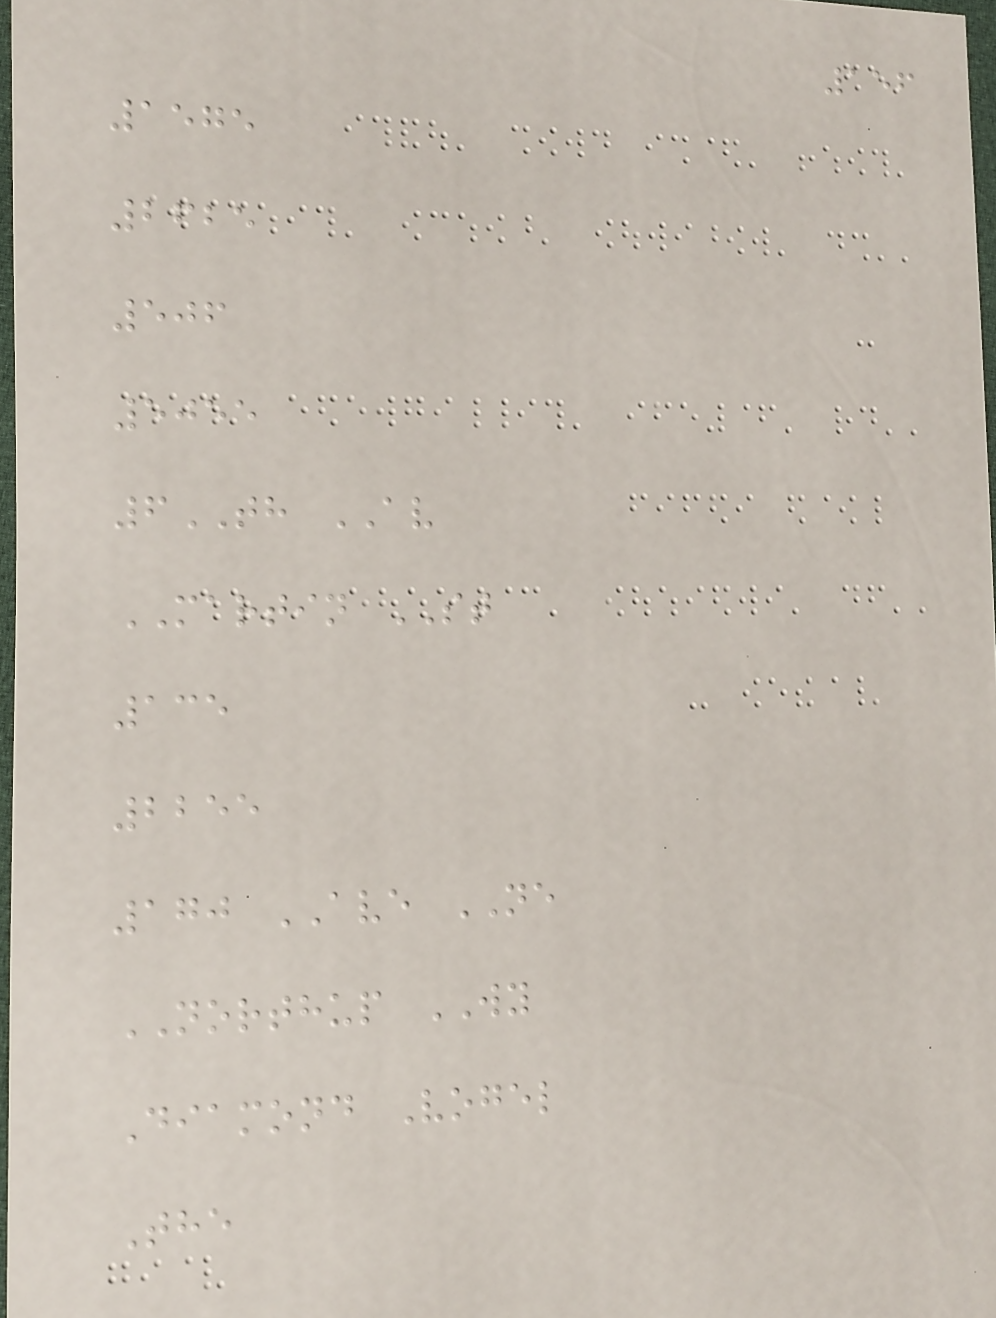156
1575
2625
506
5055
6TH AV
MARTIN ST
135
2255
170 AVE NE
NORTHUP WY
Diamond Vogel
The
